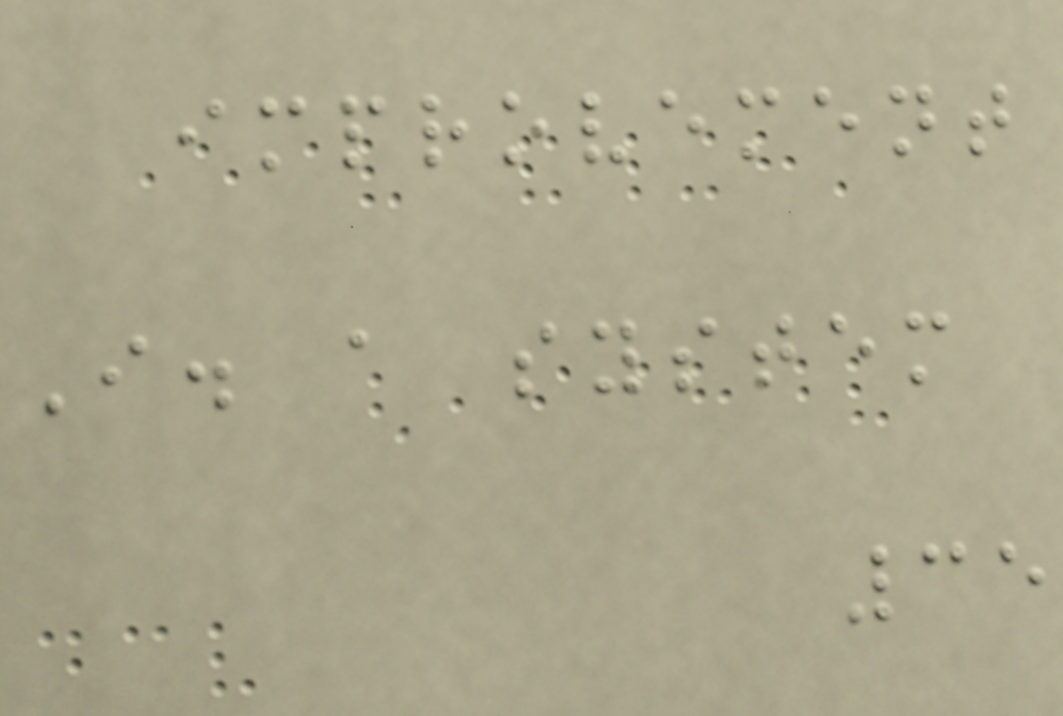improvement
I. a system
35
